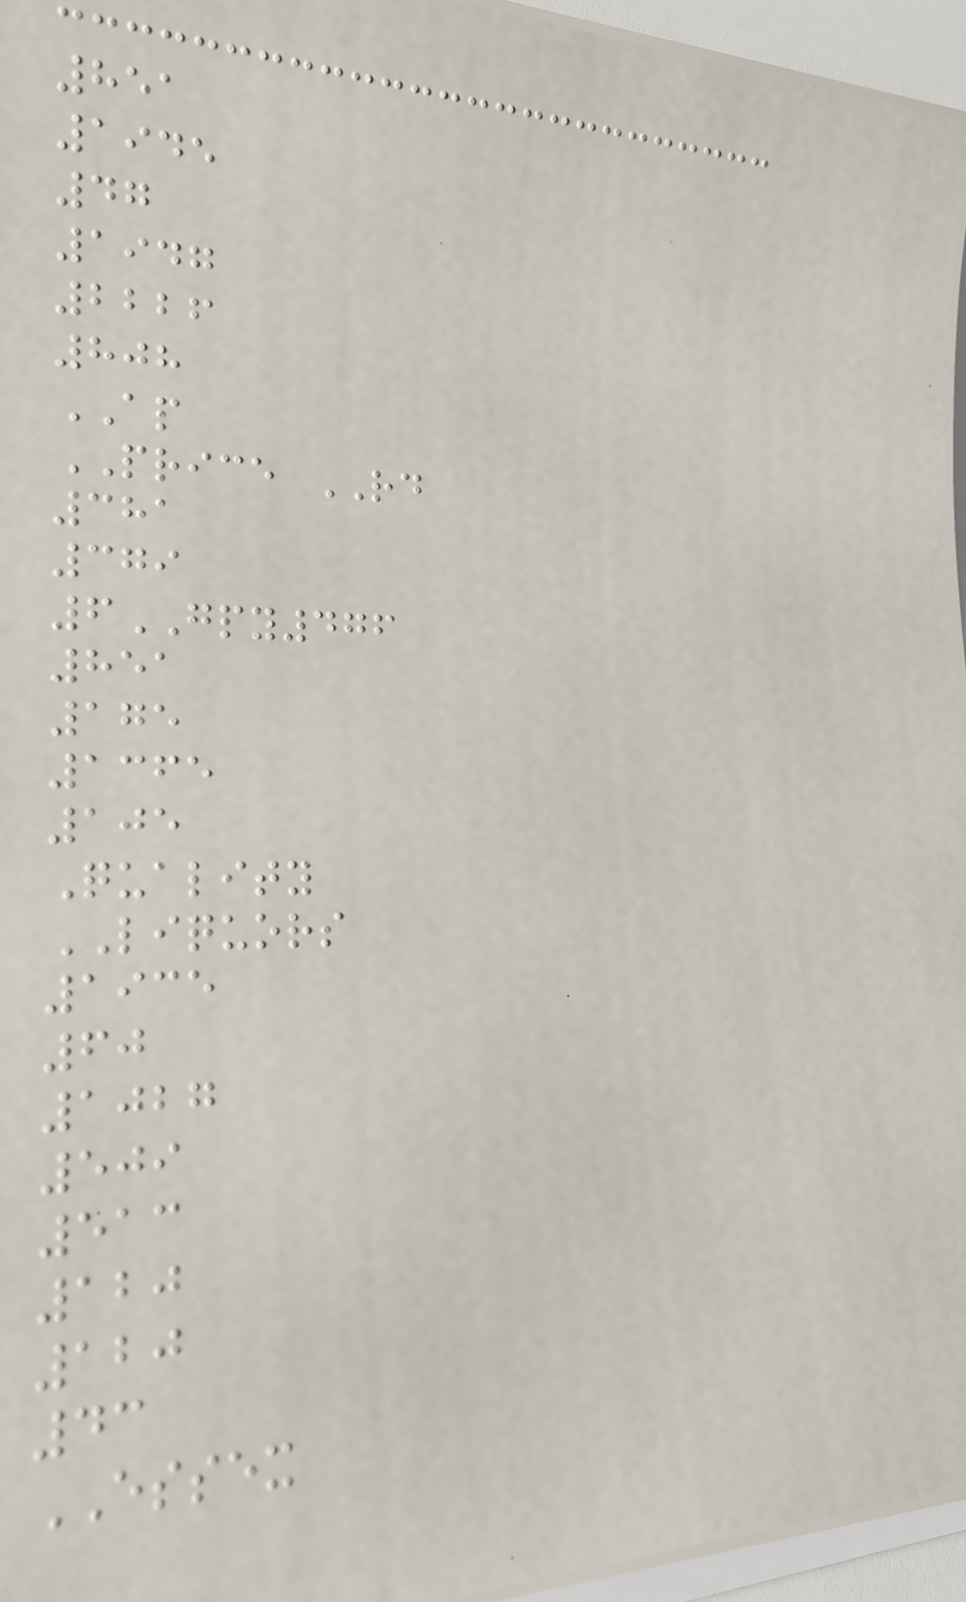851
1945
47
1947
2226
808
AP
PRICE RD
381
379
6GPY476
851
175
1365
105
Quality
LIQUORS
1935
60
1027
509
513
120
120
43
ESSEX
